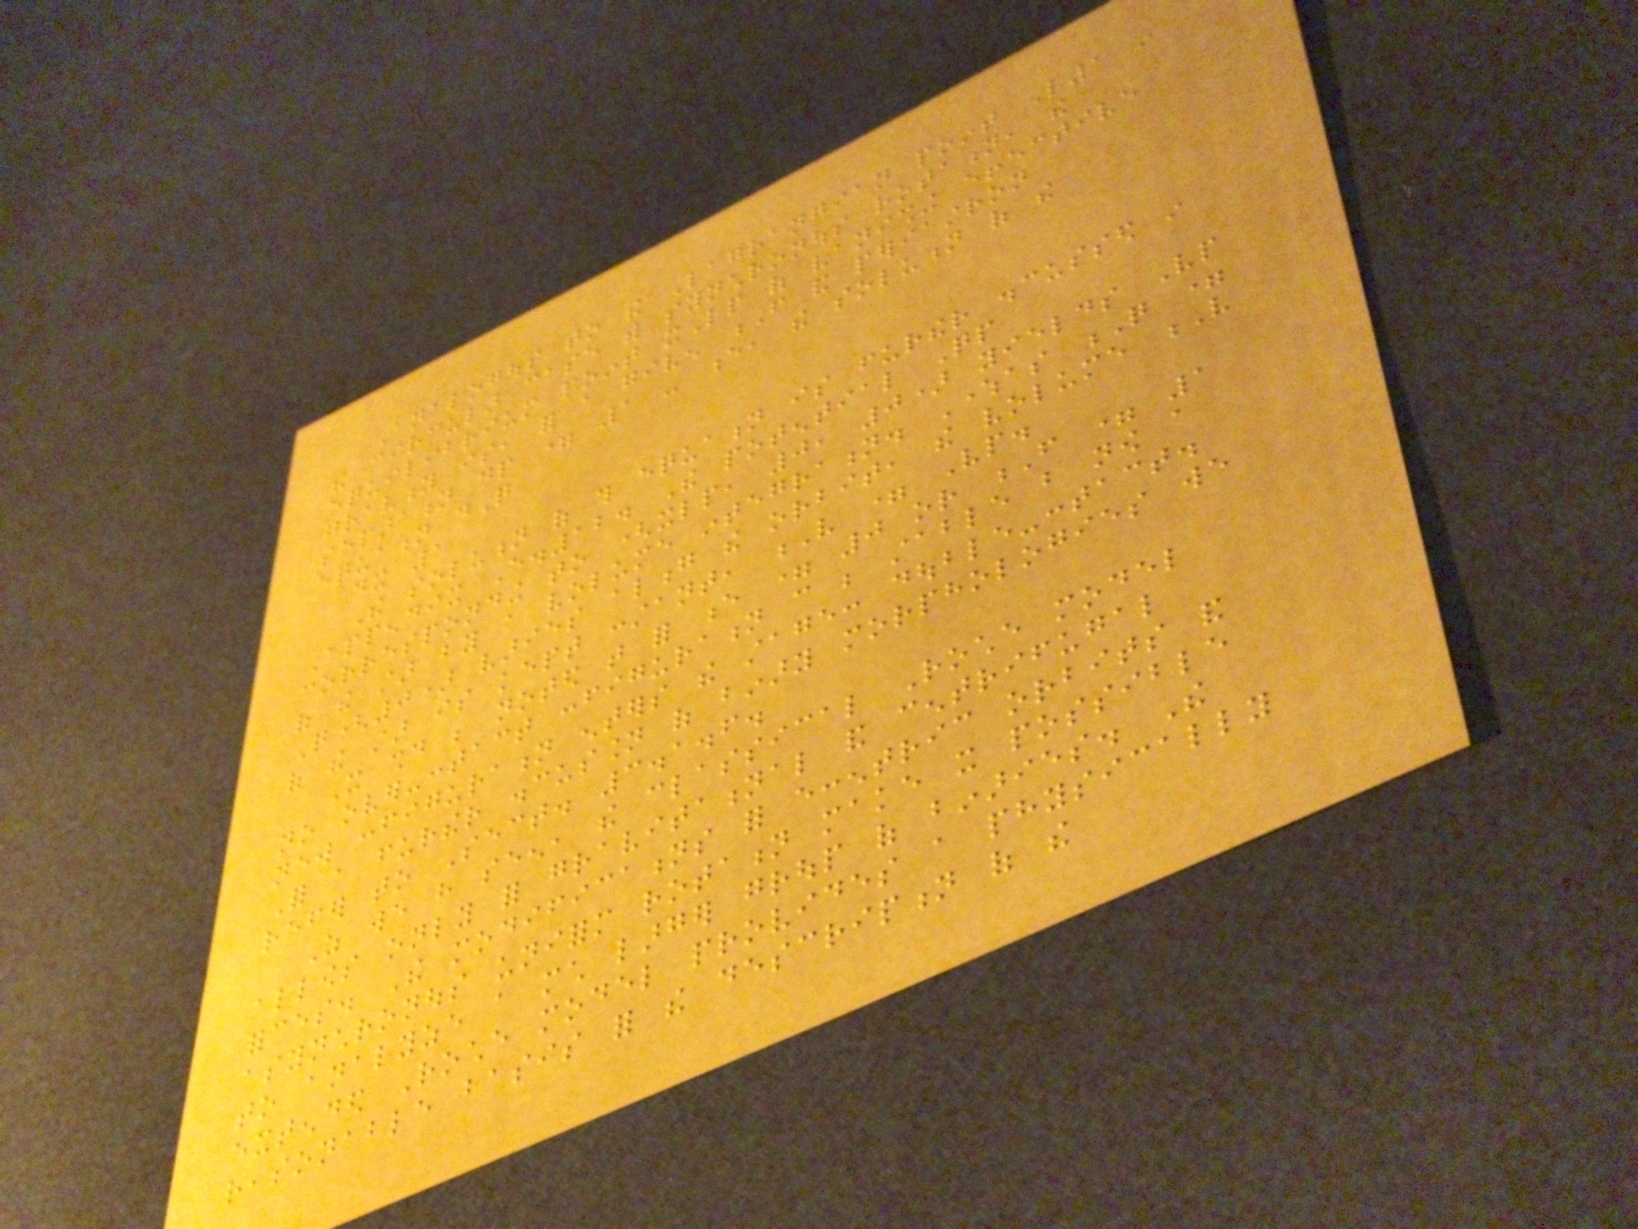Analogous to the Lagrangian point L1 in
the circular case with synchronous rotation, the
equilibrium point xLp of vanishing effective
gravity is, for a given F and periastron
separation dp = 1 - e, the solution of the
equation dQ
dx 1
The solution of this equation is further discussed in
Appendix E.12. The potential Qp
corresponding to (xlp, 0, 0) yields Vp
of the star by a volume integration. Whereas Q =
Q(0) varies along the orbit, the volume V
of the star is kept constant, V = Vp.
It should be noted that for e = 0 or F = 1
no over-contact configuration can be stable but now a
new configuration enters the stage: double-contact.
For a further discussion of binary morphologies we
refer to Sect. 3.1.6.
As we have seen, the classical Roche model
allows only for gravitational and centrifugal
forces. The modifications for eccentric orbits and
asynchronous uniform rotation make it possible
to analyze a much larger group of binaries. The
extended Roche model provides a physically
reasonable basis for the description of the
